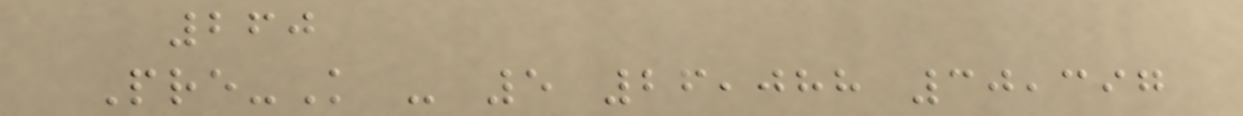260
Pre-K - 5 26,088 30,397
